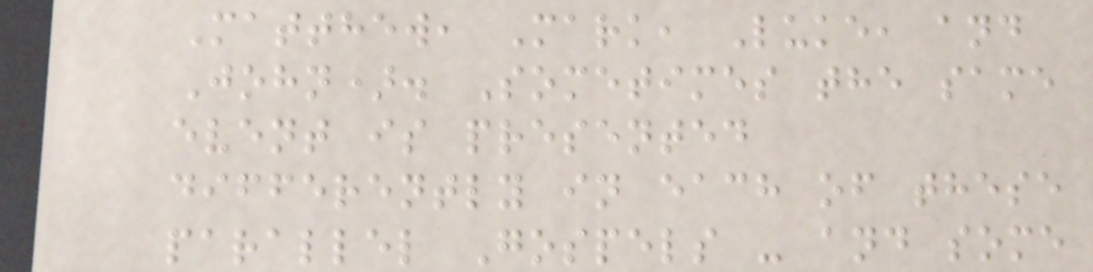Matthew, Mark, Luke, and
John). Sometimes the same
event is presented
differently in each of these
parallel Gospels - and some
